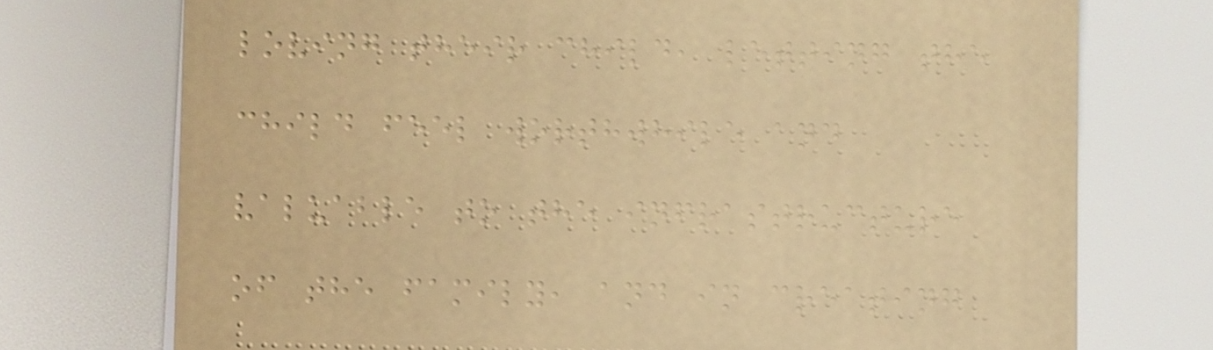loving their child, letting the
child feel worthwhile and
valuable to the infrastructure
of the family, and in creating
